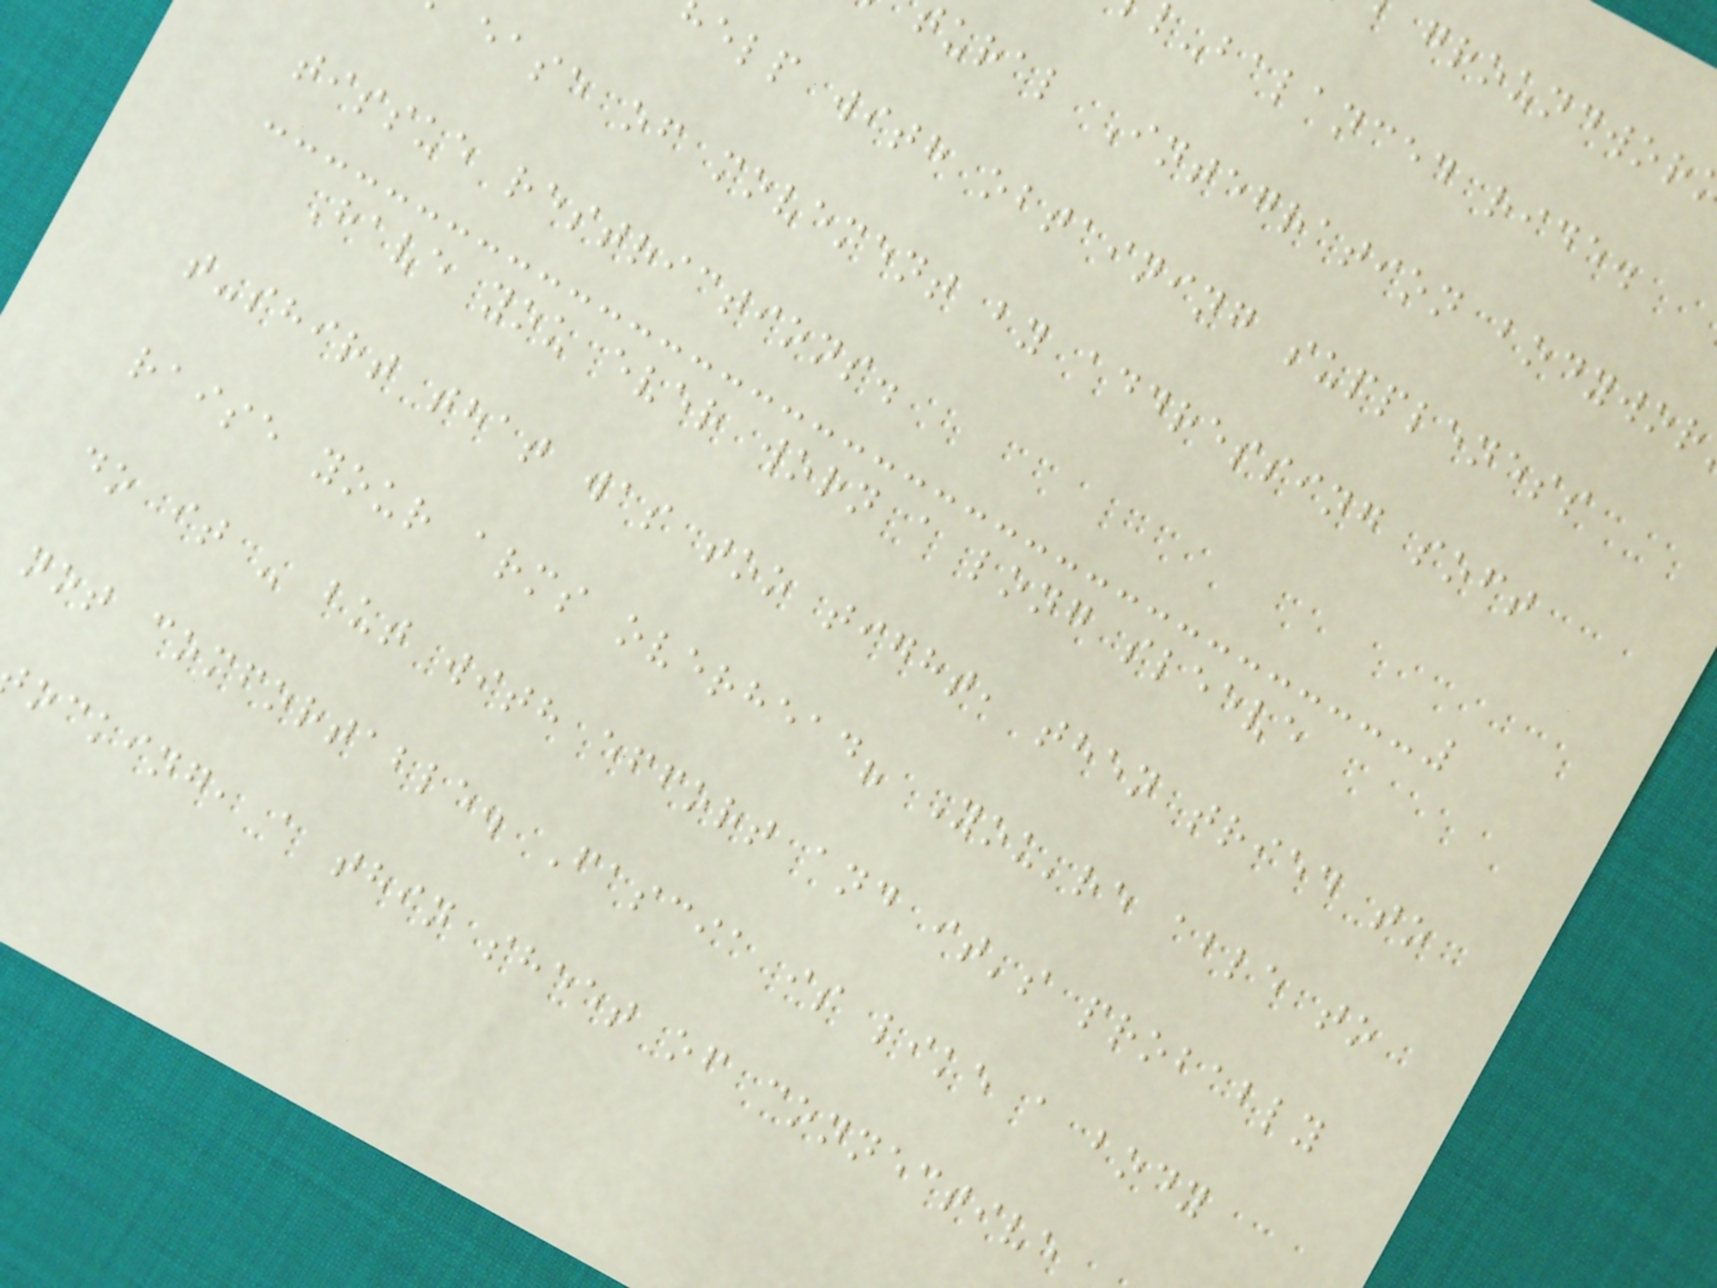l-balanced ride.
ural Integration bodywor
elp with obtaining suppleness
ease of movement by addressing soft
tissue restrictions.
Have you ever worn a long sleeve
t-shirt that was too tight, then tried to
raise your arms overhead? You're able to
do it - but with effort and it's probably
not comfortable. Fascia is like a body
ocking, a thin sheet of connective
